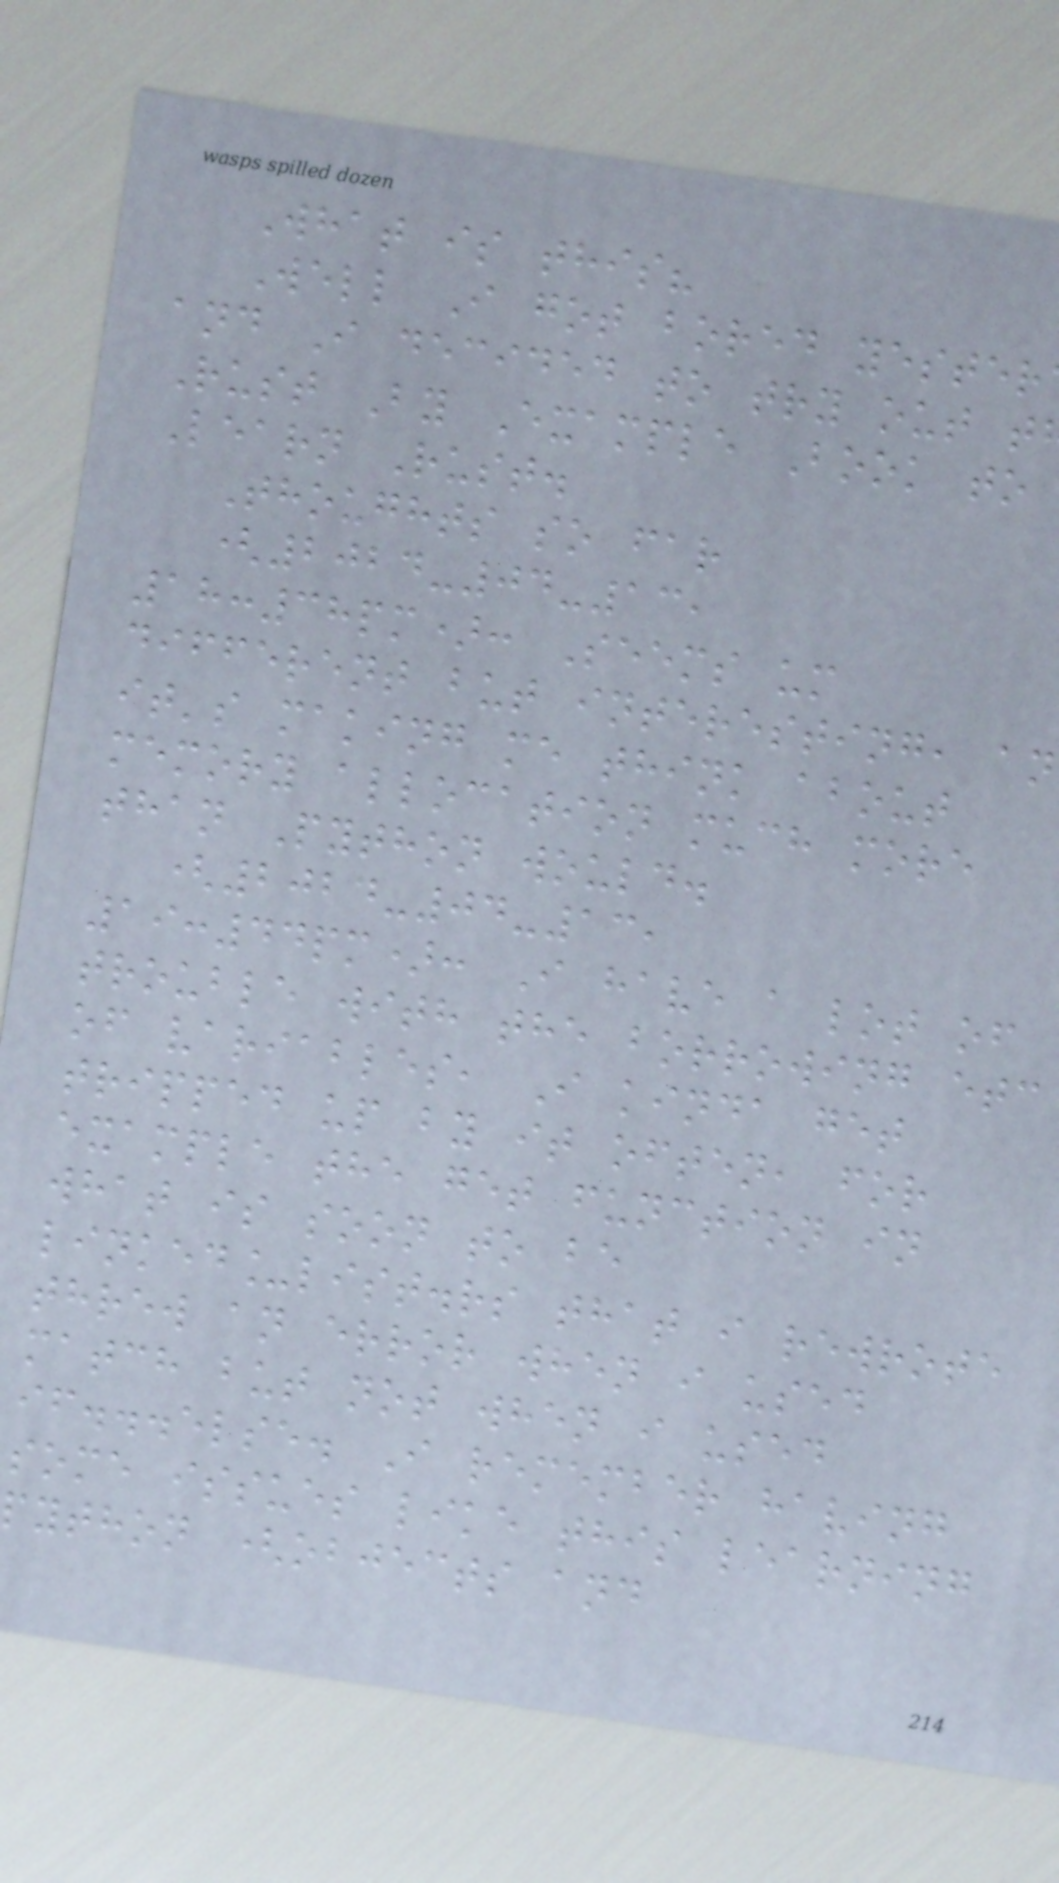What is this?
Well I got bored yester
and I decided to try out t
Rust By Example Book to
Learn Rust.
Thoughts so far
(2024-04-13,
18:38pm): Seems um
different but interesting, an
it's making me think about
memory allocation much more
than Python would.
(2024-04-13,
19:44pm): I have a lot of
trouble with the borrowing etc
of variables, I kinda get
tripped up by it often, for
example the get function in
what is soon to be
linked_list.rs that i rewrote
threw an error when i used
match but not when i used
if...else. I remember having
some issues like this learning
ython (objects and
